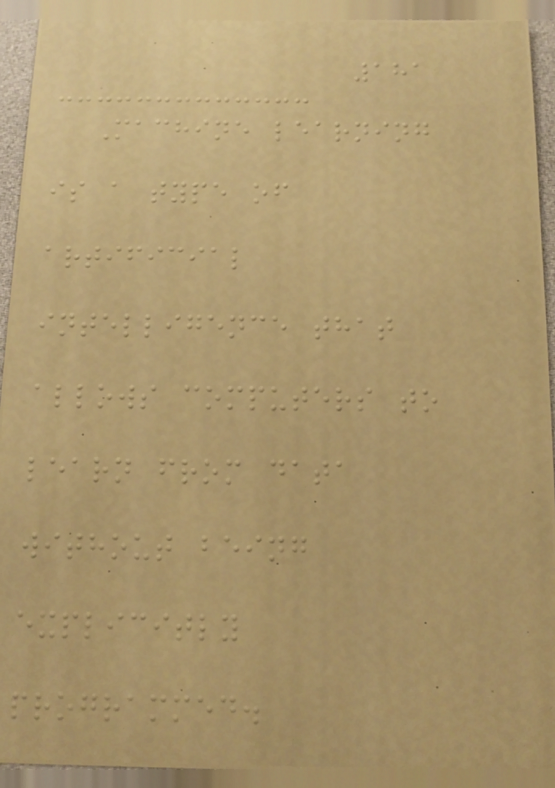181
Machine learning
is a type of
artificial
intelligence that
allows computers to
learn from data
without being
explicitly
programmed.
